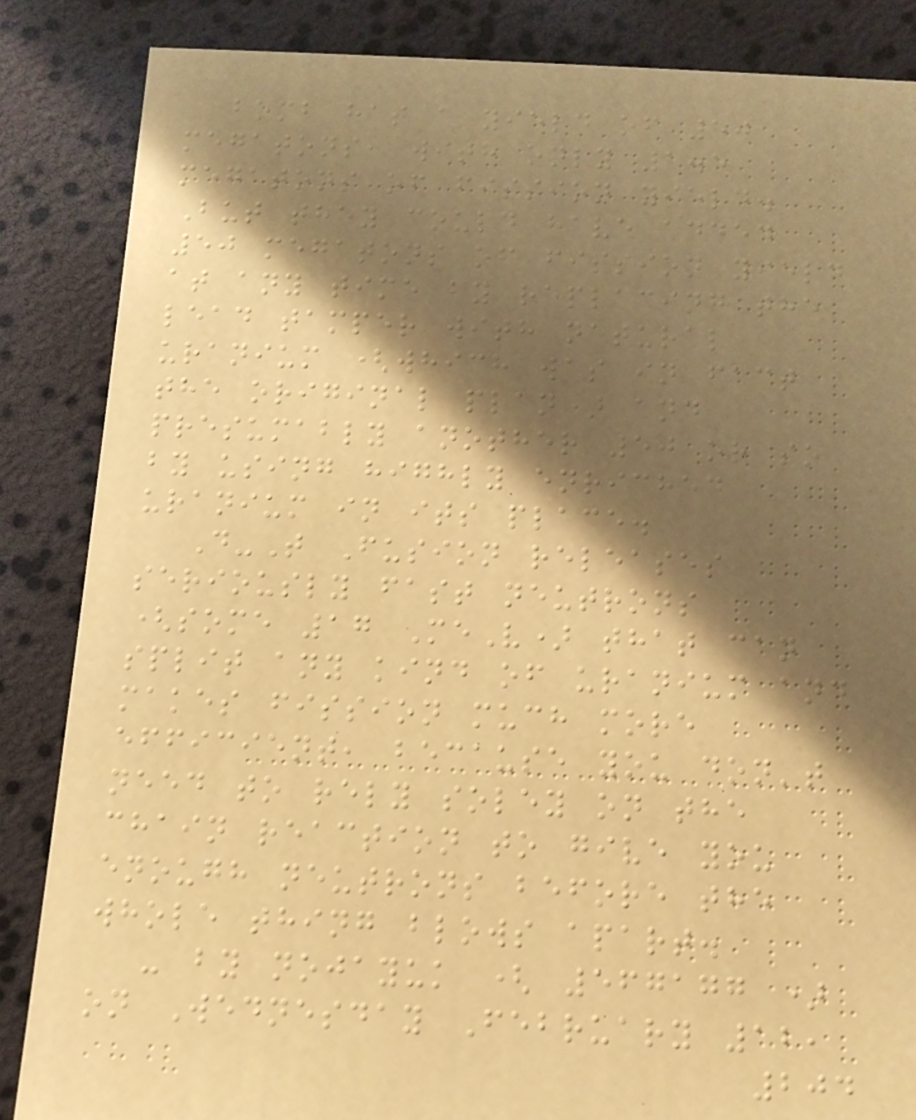bomb hat a yield of 50
megatons, with only 1.5
megatons of fission yield.
But they could have added
50 megatons of fission yield
at any time by replacing the
lead tamper with natural
uranium (which was in fact
the original plan) and
presumably another 50 or so
by using highly enriched
uranium in its place.
D-T Fusion releases
seriously fast neutrons
(some 17 MeV) that can
split any kind of uranium and
makes fission much more
efficient, because you don't
need to rely soley on the
chain reaction to give you
enough neutrons before the
whole thing blows apart.
- by nojayuk ( 567177 )
on Wednesday February 12,
204
